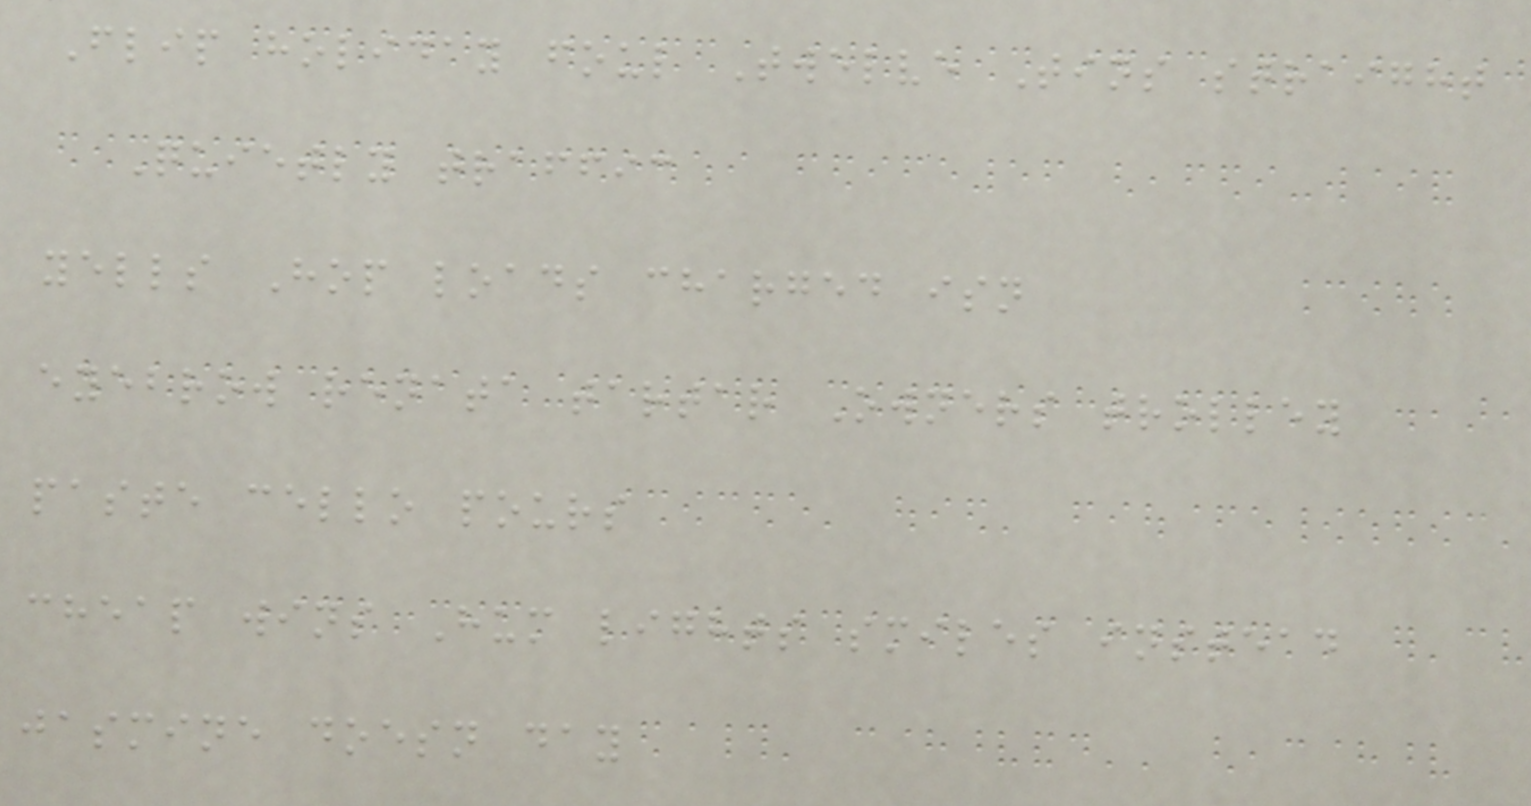Flip holiday foul Twelve Tins straight
Quietly traffic
yells Hop loads charged isn
eyebrow renata tartar Owners trolley
paste cello pours
cheap wins Hum lights smiles instead
jasmine doesn day
